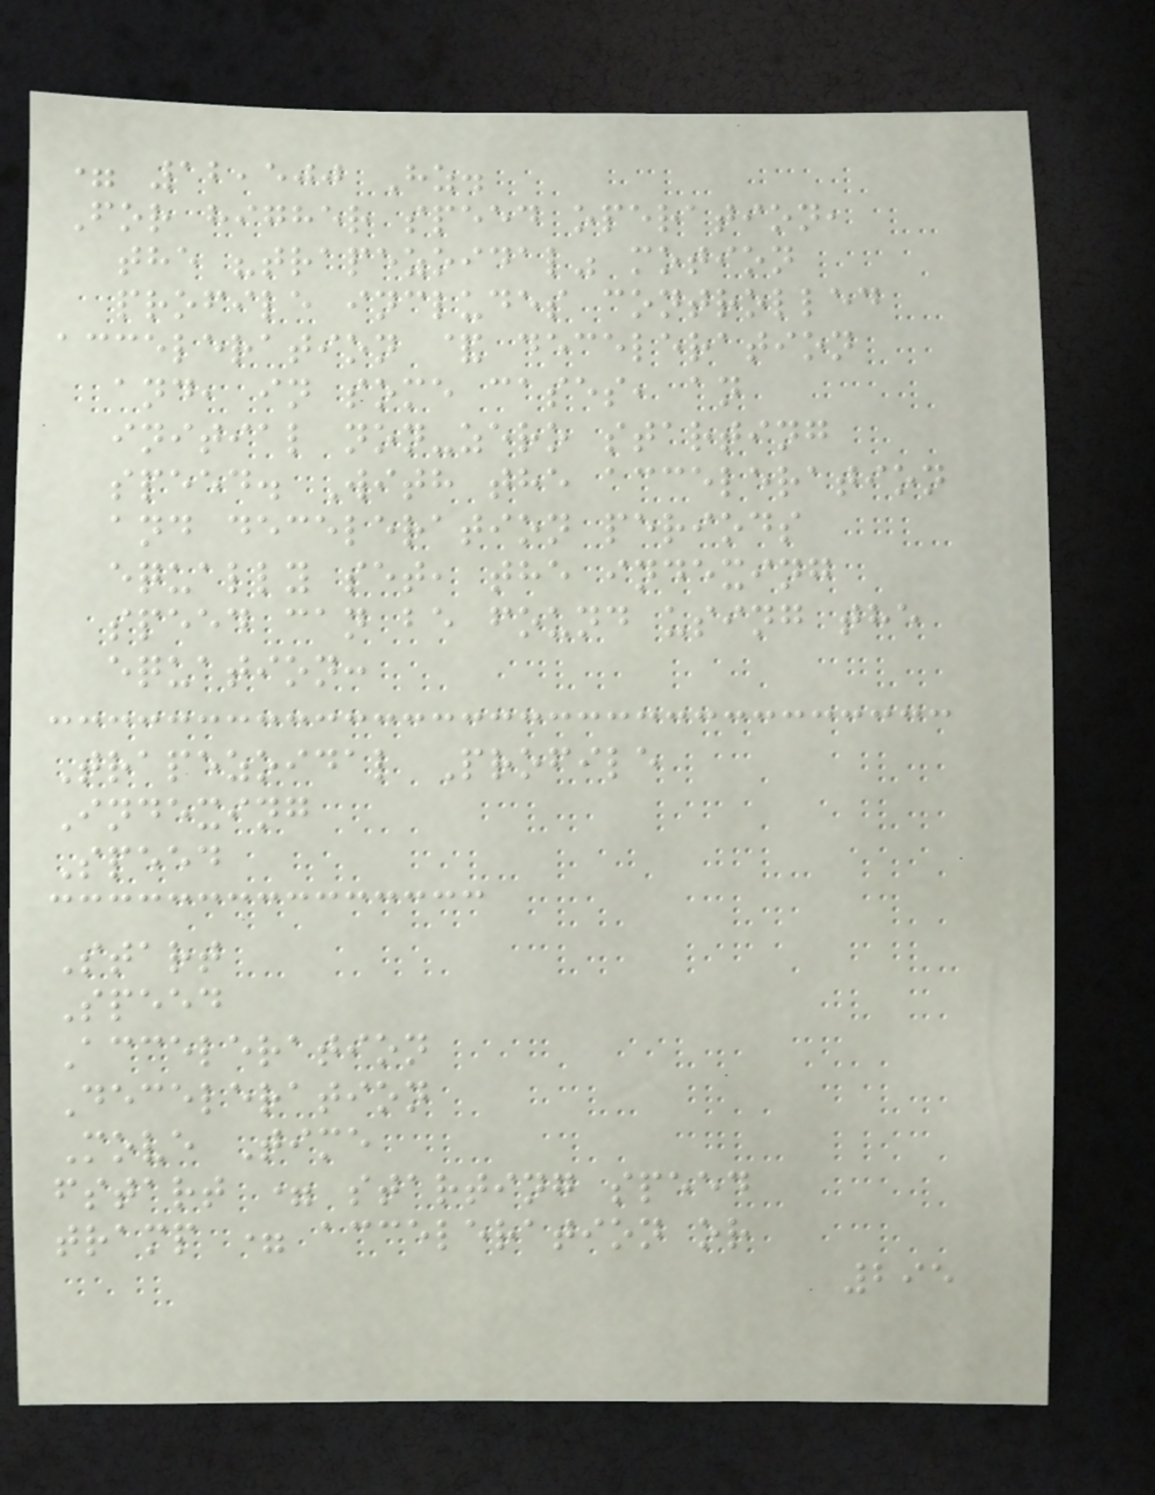= 12,500 Hz.
For higher speed operation,
the "trapezoidal" motion
profile includes controlled
acceleration & deceleration
and, in some cases, an
initial non-zero starting
speed. With the acceleration
and deceleration periods
equally set, the indexing
speed can be found using the
equation:
Trapezoidal Profile
Indexing
Speed
Start
Speed
Acceleration
Deceleration
Move Time
fstart = starting speed
tramp = acceleration or
295
